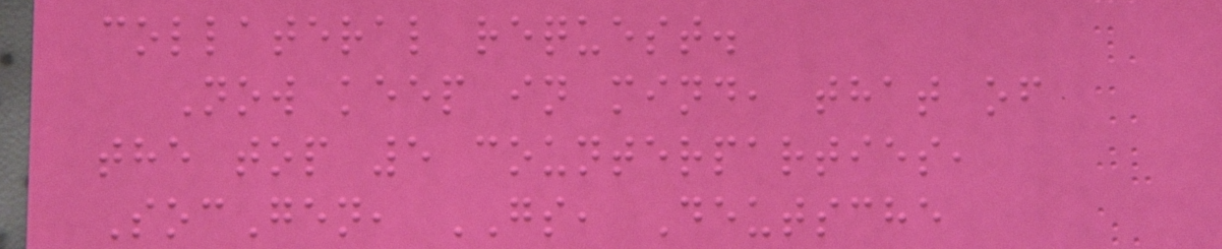collateral request.
Now keep in mind, that of
the top 5 counterparties,
SocGen, GS, Deutsche
